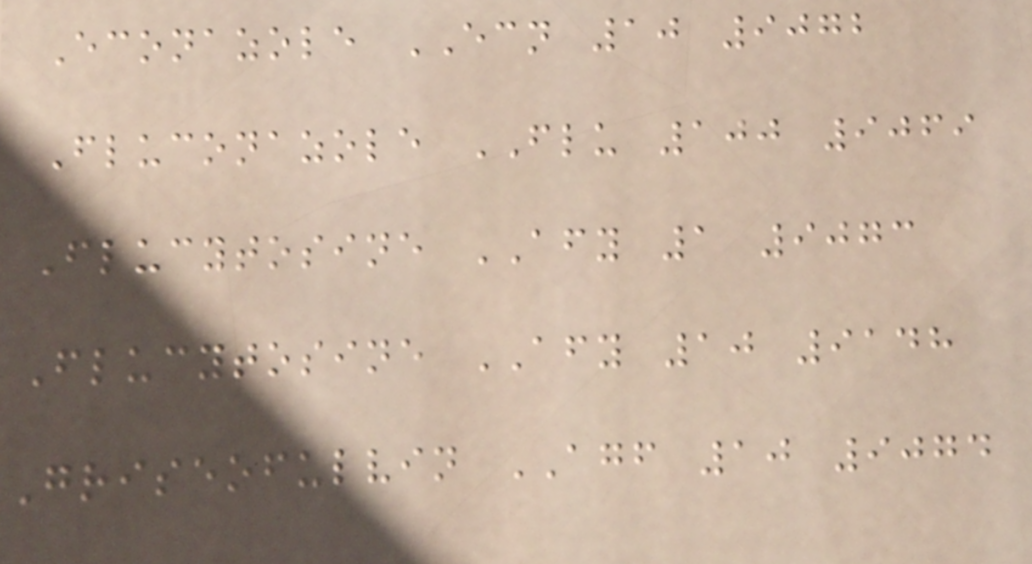Econazole ECN 10 9072
Fluconazole FLU 100 9069
Flucytosine AFY 1 9073
Flucytosine AFY 10 9148
Griseofulvin AGF 10 9074
